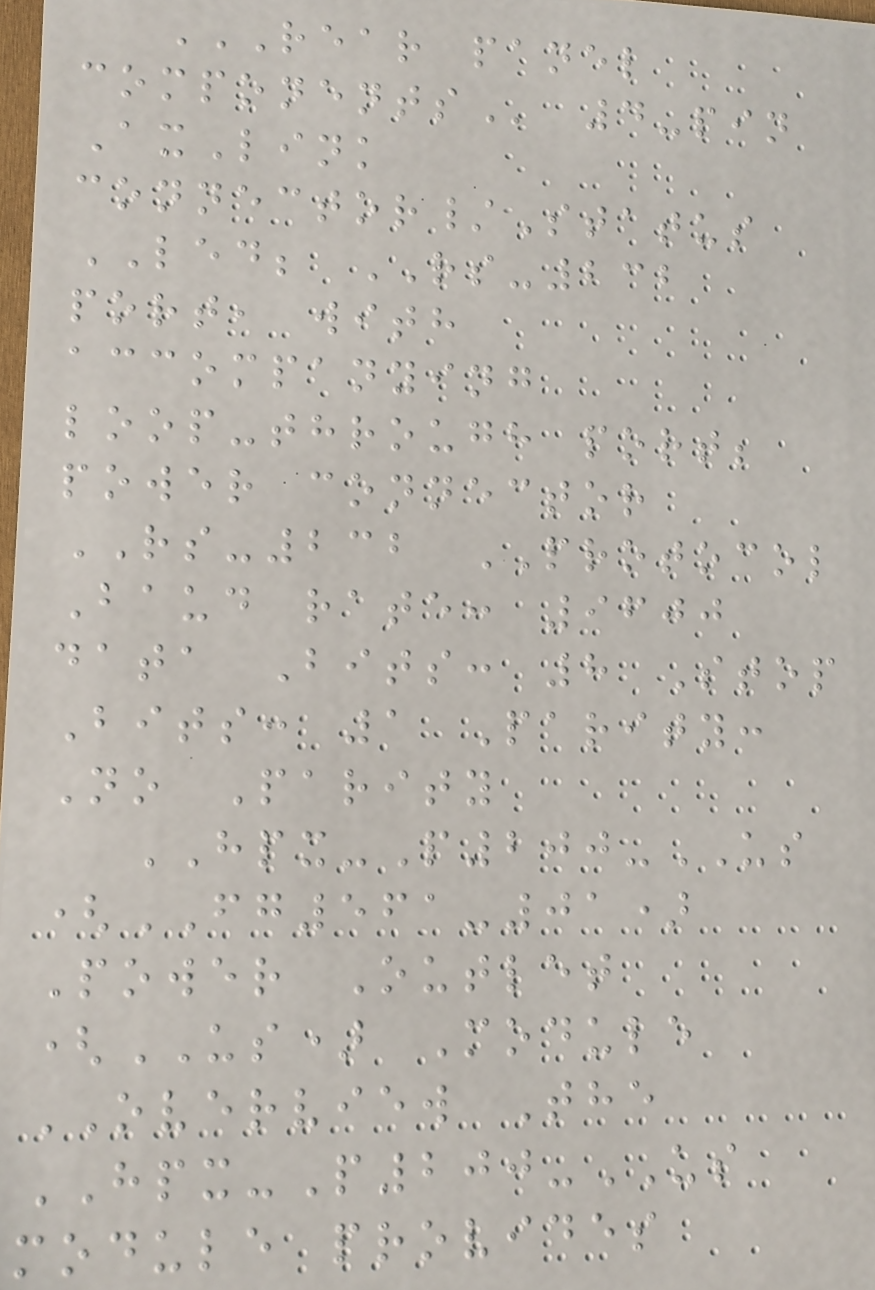REAR PANEL
COMPONENTS 4-pin
AxLink
connector/Status
LED; RS-232
port, with
accompanying
loop-through port;
power connector
RS-232 PROTOCOL
Baud rate: 9600
data Bits: 8 Stop
Bits: 1 Parity:
No Parity
HPX-P200-US
(FG561-01)
Power Outlet
(US) Module
OVERVIEW The
HPX-P200-US
module provides
